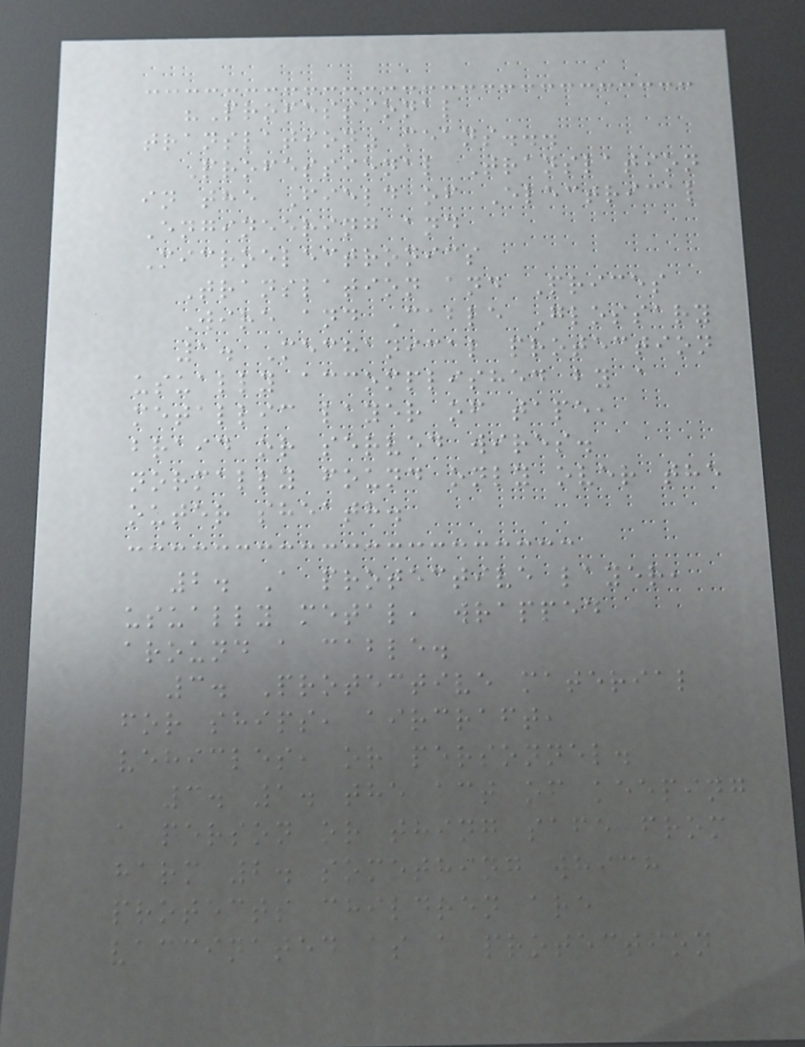"Professional
translation" means...
Professional Translation
in the Field of Electrical
Engineering and
Microelectronics
Translation and Prices
Wire and Cable Glossary
1. Mechanical protection
usually accomplished by a
metallic layer of tape,
braid or served wires.
normally found only over the
outer sheath.
2. A protective layer,
usually metal, wrapped
around a cable.
3. Protective material
for ships, aircraft,
vehicles, or personnel.
3. 1. the act of keeping
a person or thing safe from
harm 2. something which
protects children are
vaccinated as a protection
